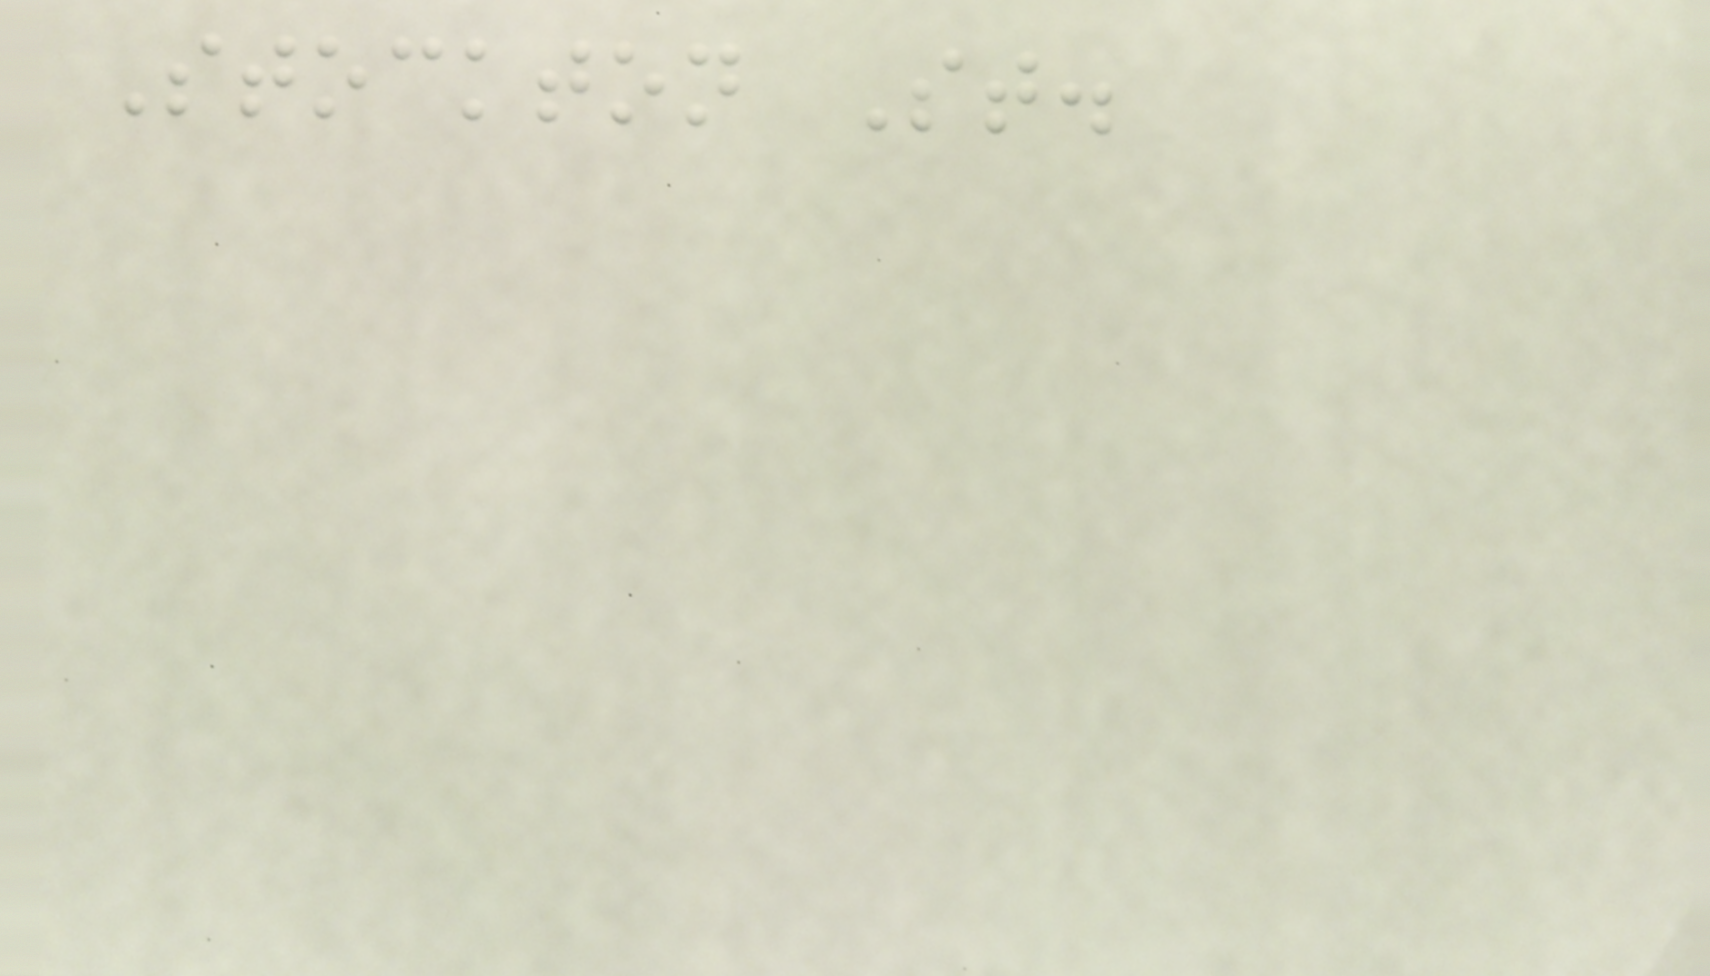Stockton St.
